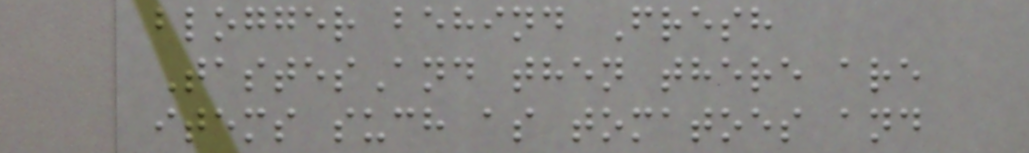blogger behind Fresh
TastesAnd then there are
items such as tomatoes and
